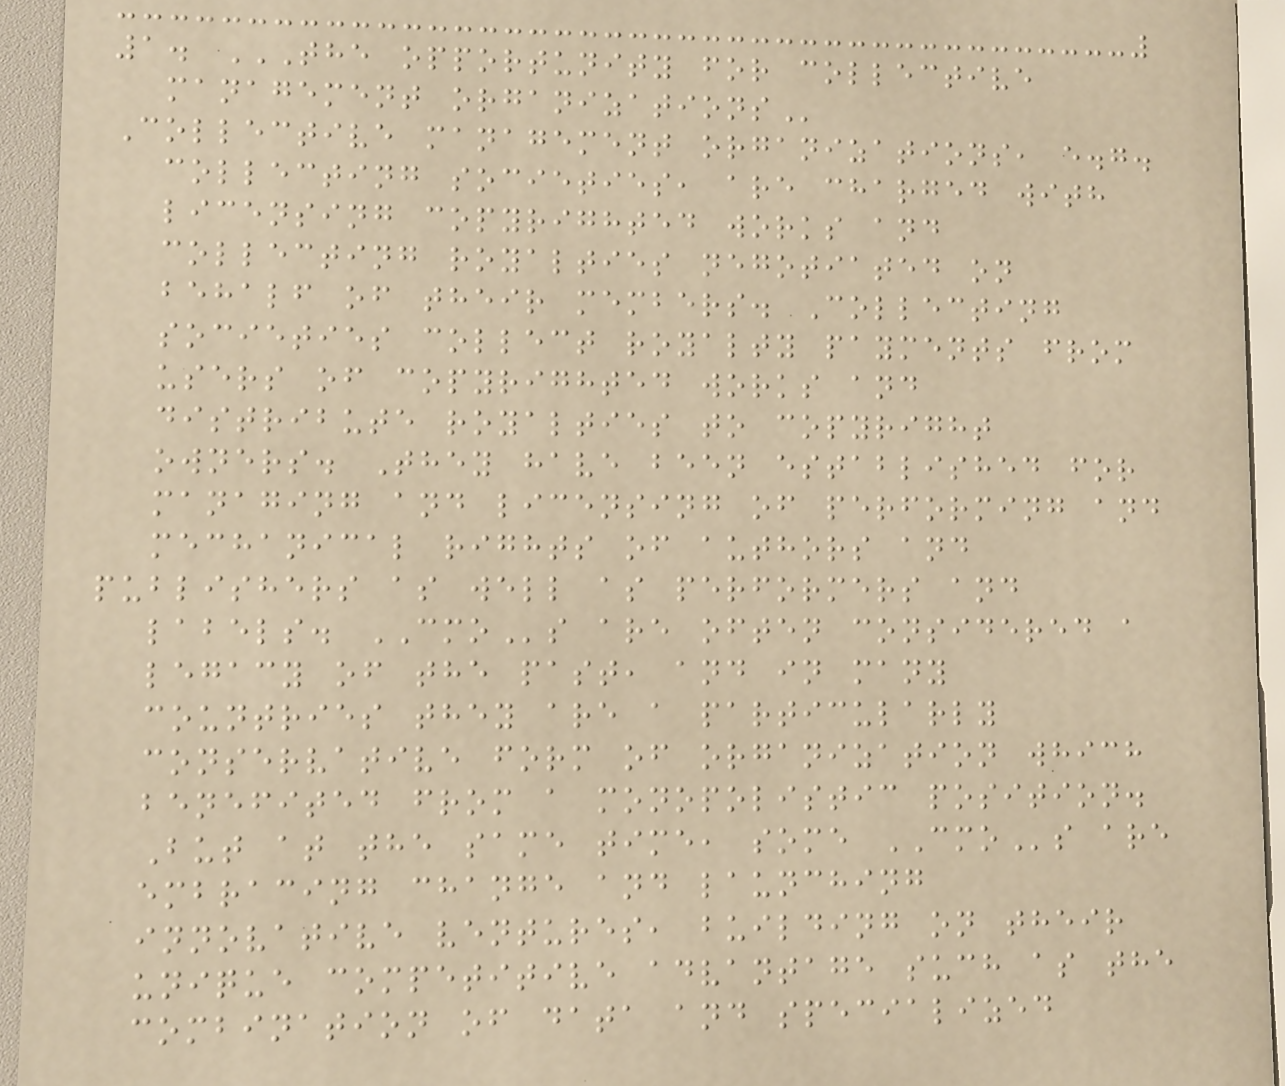1. THE OPPORTUNITY FOR COLLECTIVE
MANAGEMENT ORGANIZATIONS
Collective management organizations, e.g.
collecting societies, are charged with
licensing copyrighted works and
collecting royalties negotiated on
behalf of their members. Collecting
societies collect royalty payments from
users of copyrighted works and
distribute royalties to copyright
owners. They have been established for
managing and licensing of performing and
mechanical rights of authors and
publishers as well as performers and
labels. CMOs are often considered a
legacy of the past, and in many
countries they are a particularly
conservative form of organization which
benefited from a monopolistic position.
But at the same time, some CMOs are
embracing change and launching
innovative ventures, building on their
unique competitive advantage such as the
combination of data and specialized
